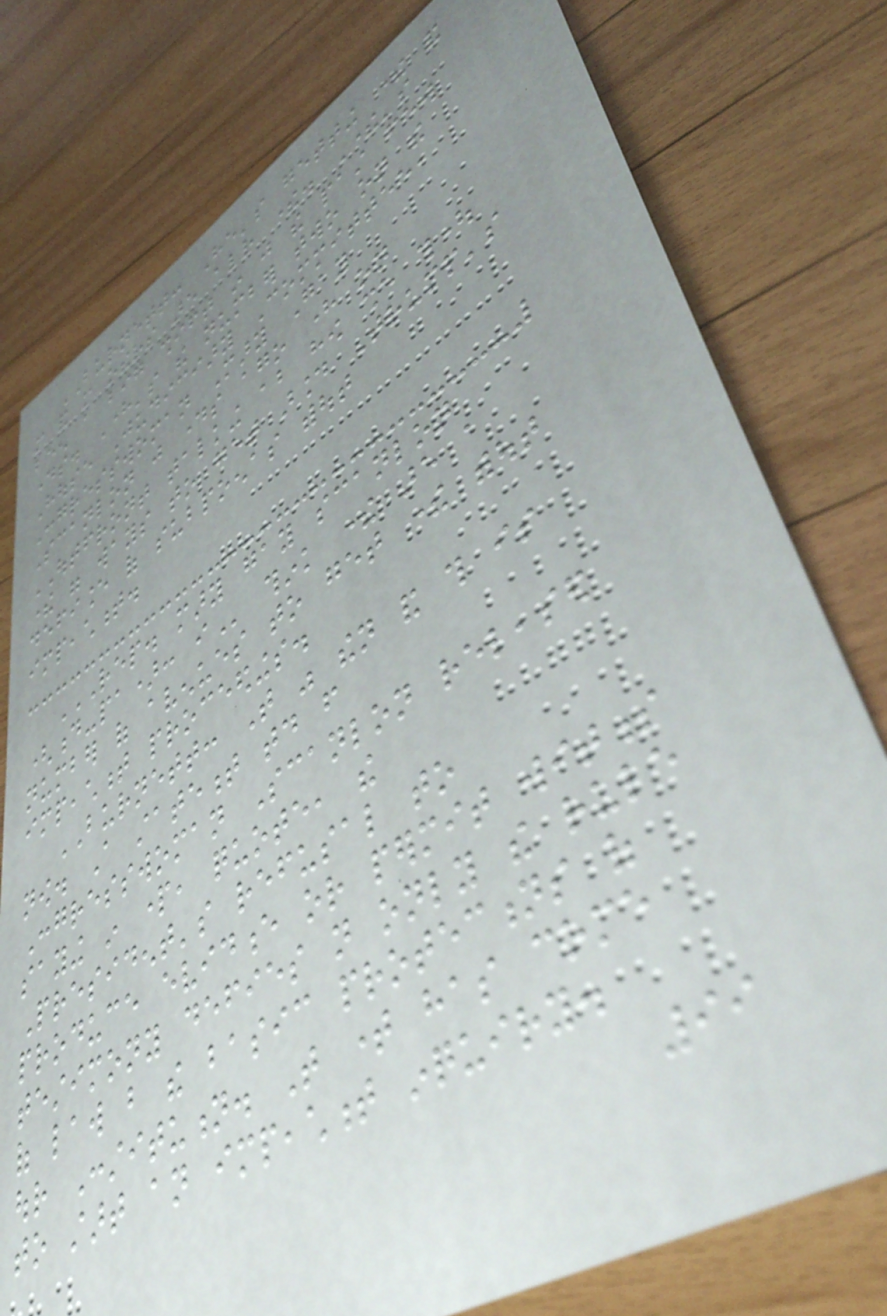BURNETT: He's getting there and
more and more others are already there. There's
been a big shift in just the past few
days. Here's the number two on the
House Judiciary Committee,
Congresswoman Mary Gay
Scanlon just days ago here on
OUTFRONT talking about how she thought
there were ways to get around Trump's
defiance of subpoenas without
impeachment.
REP. MARY GAY SCANLON
(D-PA): I think there are a
number of avenues to get there without
impeachment proceedings.
BURNETT: That was then and this is
now. A statement today from
Congresswoman Scanlon released
saying in part, quote, the
President's refusal to
produce evidence or permit witness
testimony defies not only the rule
of law but the basic protections of
our Constitution. That time has come
to start an impeachment inquiry.
99
